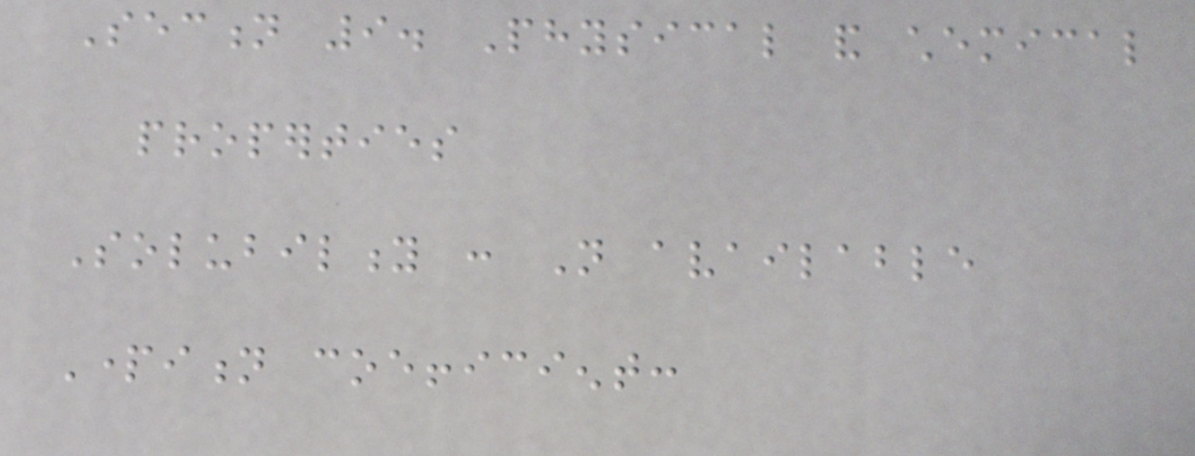Section 9. Physical and chemical
properties
Solubility : Not available
Partition coefficient:
